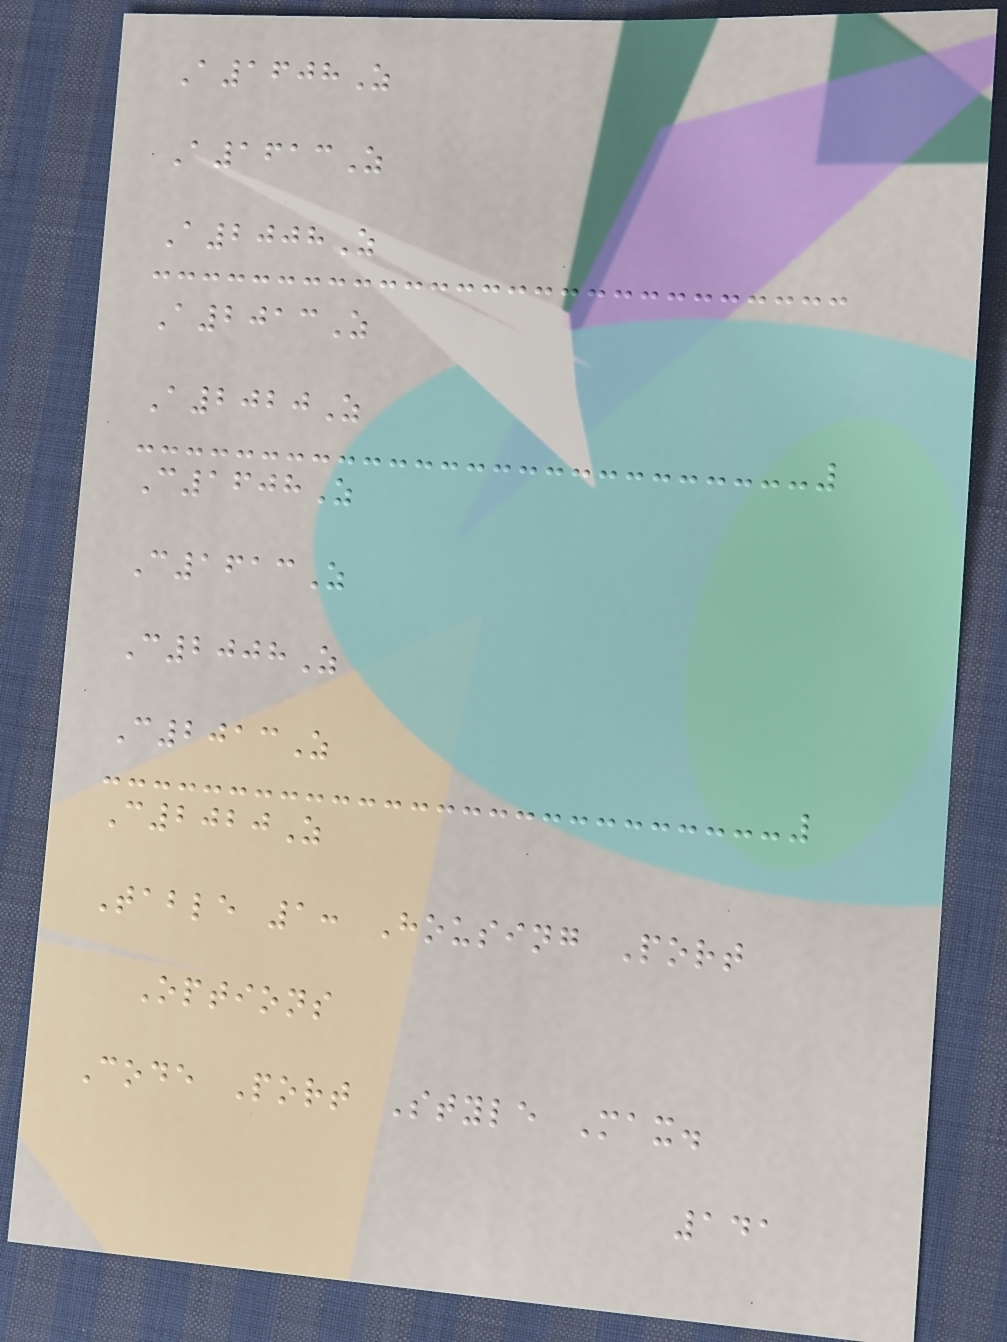A1608Z
A1613Z
A2008Z
A2013Z
A2020Z
C1608Z
C1613Z
C2008Z
C2013Z
C2020Z
Table 1: Housing Port
Options
Code Port Style Max.
141
